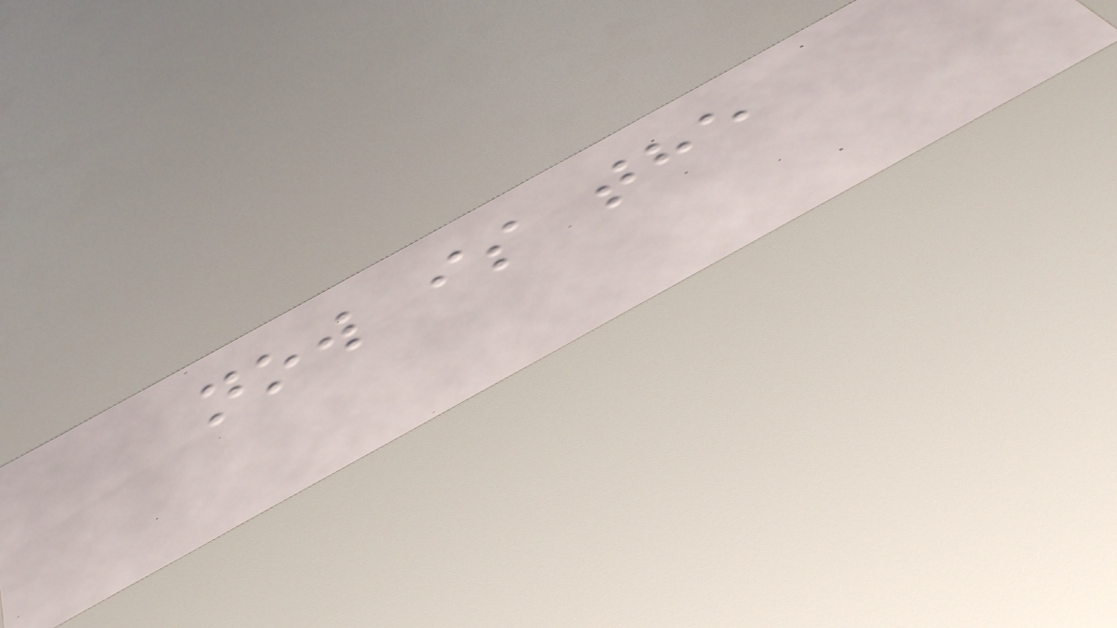now is the
